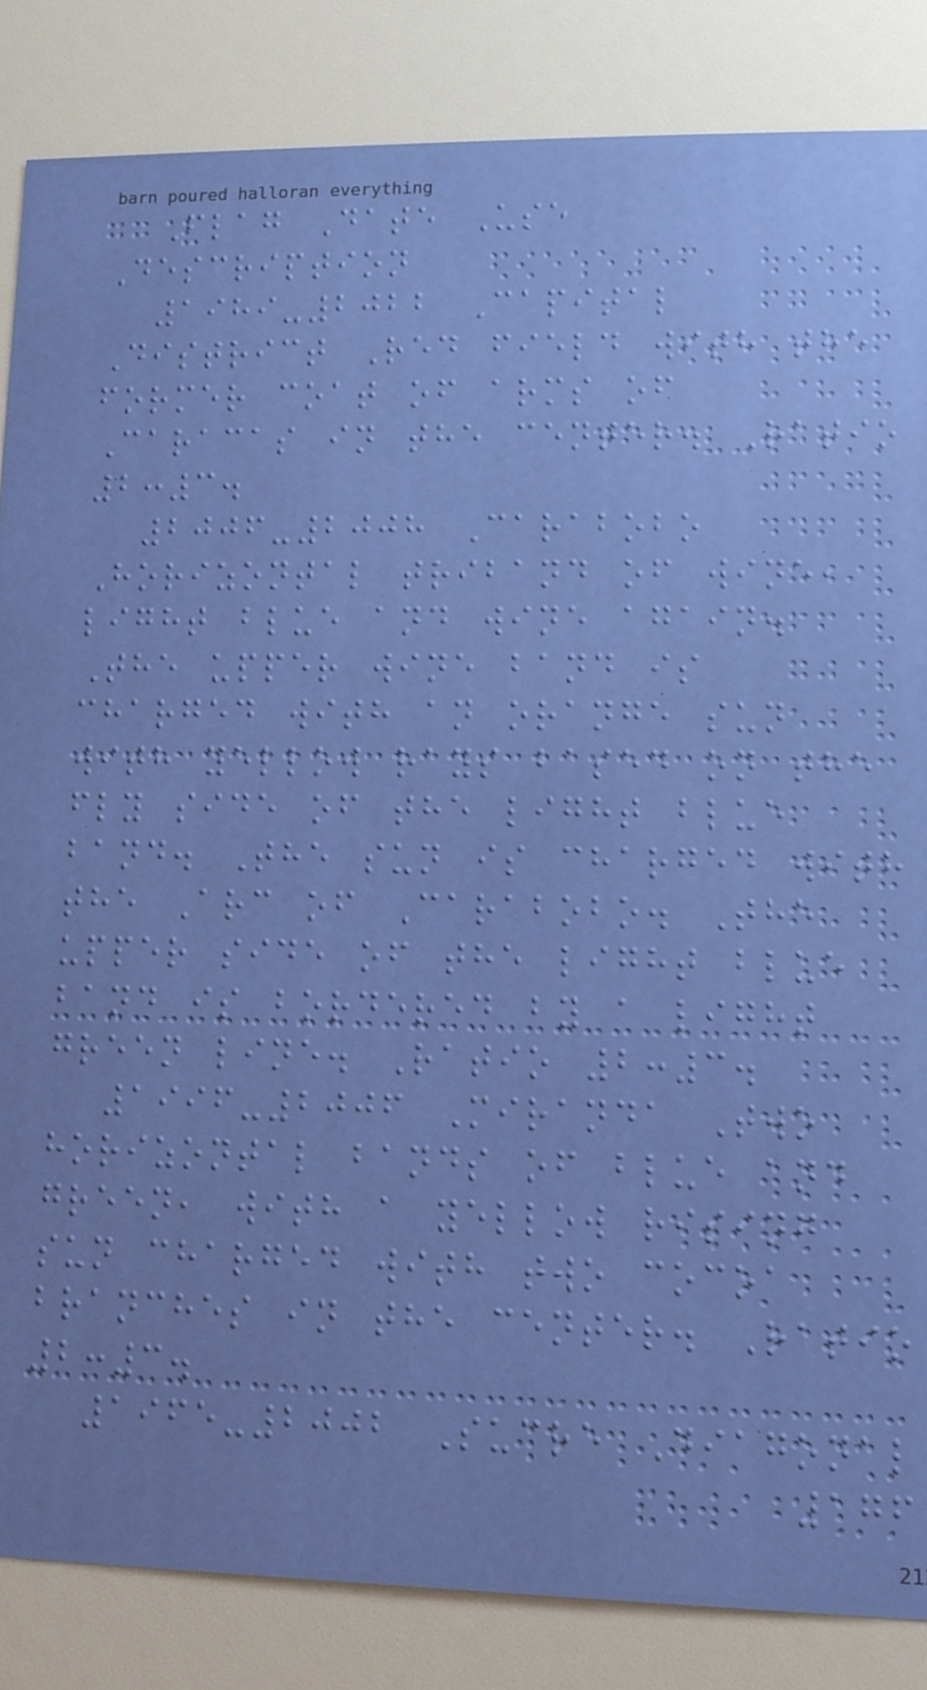Flag Date Use
Description
1989-2022 Capital
District Red field with the
former coat of arms of
Caracas in the center. Ratio
2:3.
2006-2008 Carabobo
Horizontal triband of wine,
light blue and wine again.
The upper wine band is
charged with an orange sun
with yellow rays based on the
fly side of the light blue
band. The sun is charged with
the Arc of Carabobo. The
upper side of the light blue
band is bordered by a light
green line. Ratio 2:3.
1996-2006 Miranda Two
horizontal bands of blue and
green, with a yellow rising
sun charged with two cocoa
branches in the center. Ratio
2:3.
1965-2002 Sucre Diagonal
176
